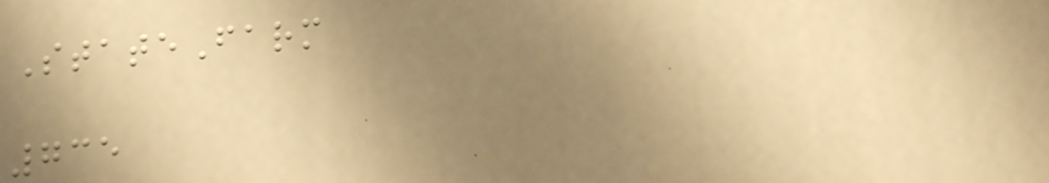StateFarm
735
